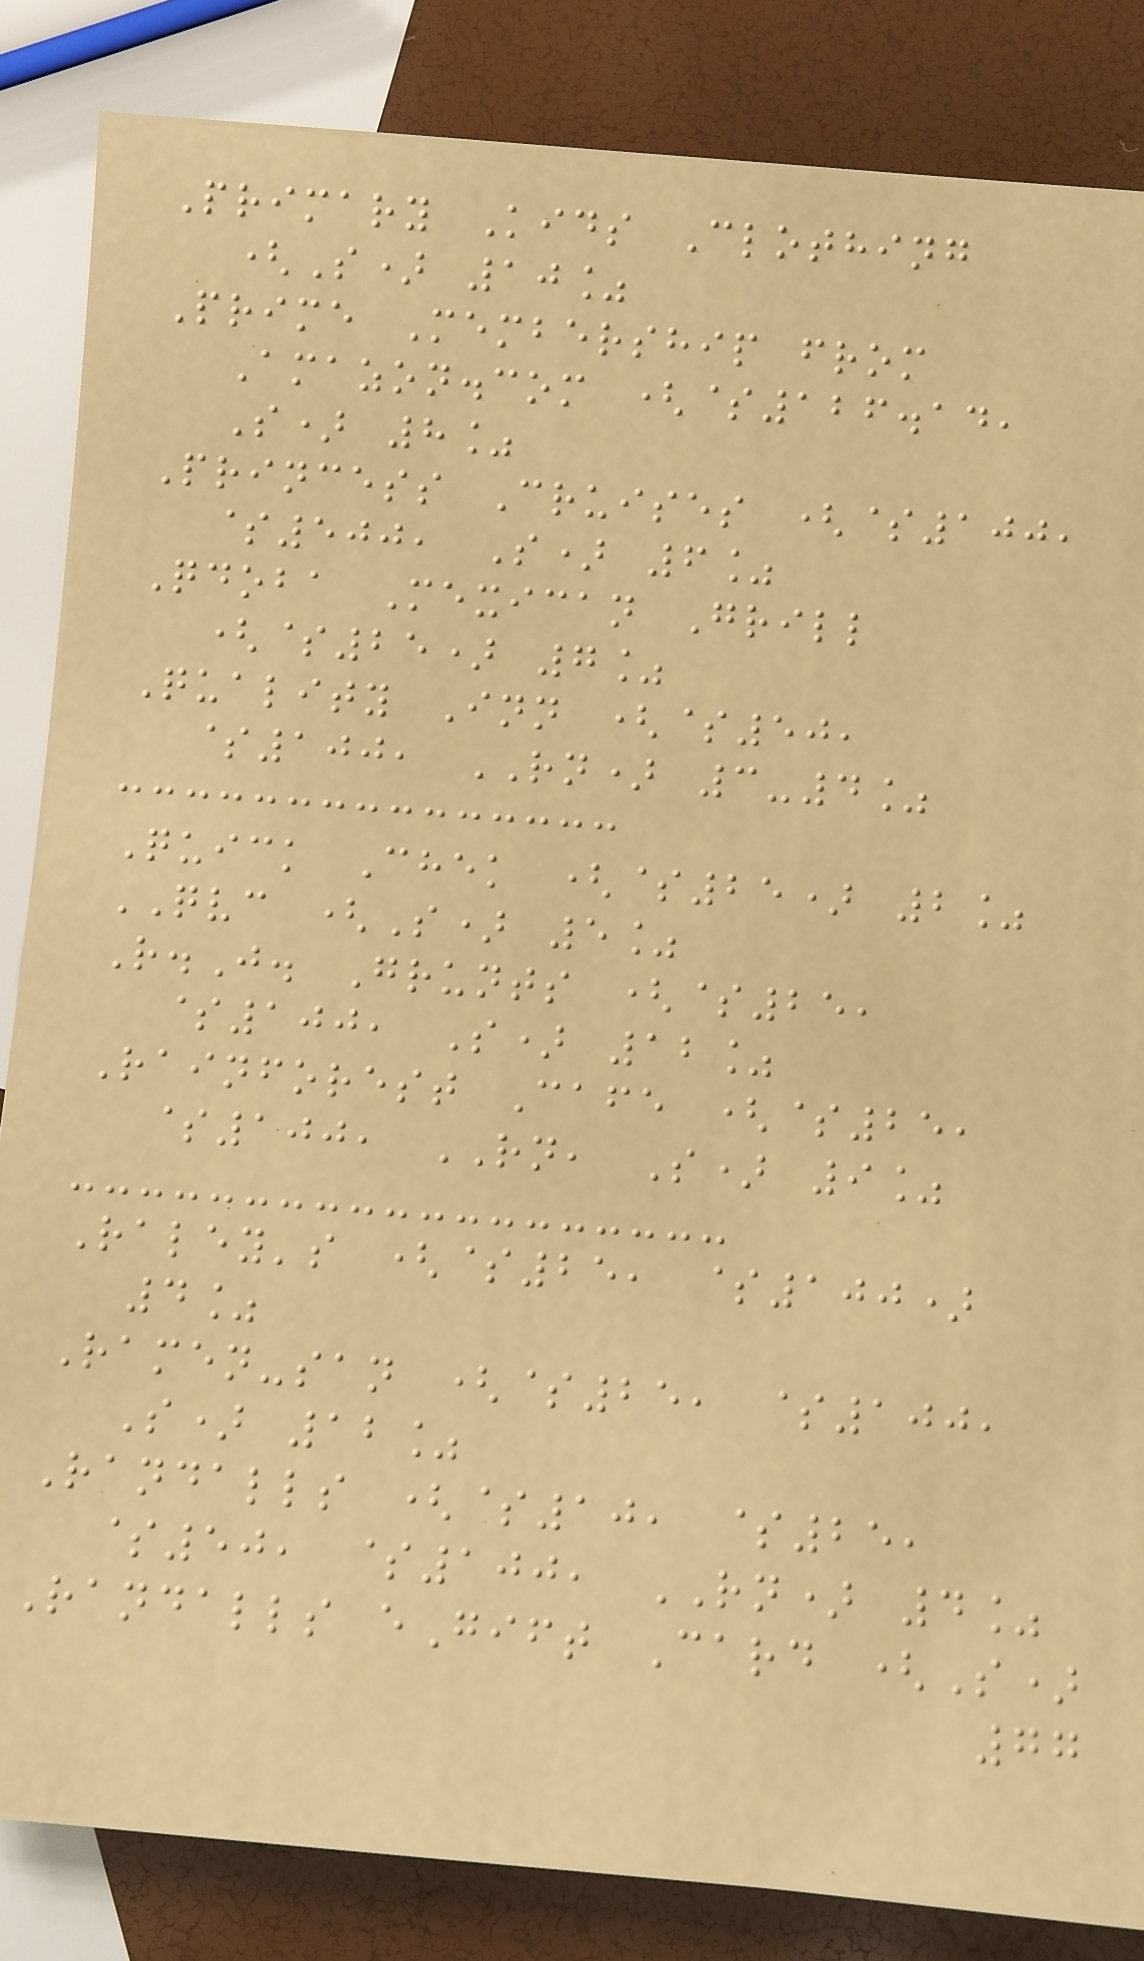Primary Kids Clothing
(S) 10%
Prime Membership from
Amazon.com ($126.14,
S) 8%
Princess Cruises ($100,
$500, S) 6%
Qdoba Mexican Grill
($25) 7%
Quality Inn ($50,
$100, RN) 3-4%
Quick Chek ($25) 2%
QVC (S) 5%
R.J. Grunts ($25,
$100, S) 12%
Rainforest Cafe ($25,
$100, RN, S) 9%
Raley's ($25, $100)
4%
Ramen-san ($25, $100,
S) 12%
Randalls ($10, $25,
$50, $100, RN) 4%
Randalls eGift Card (S)
77
